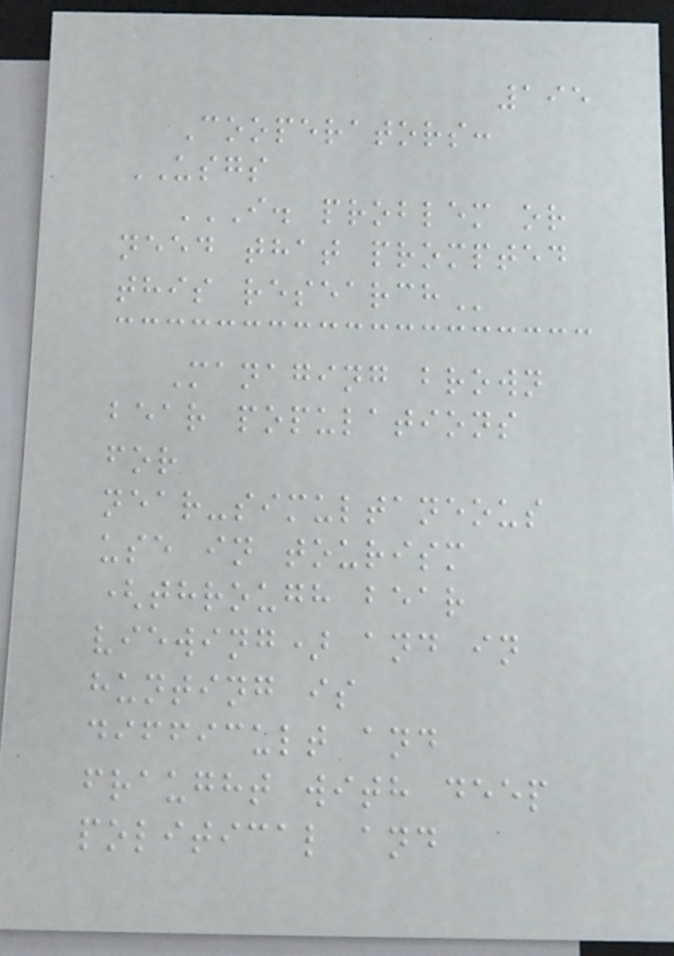195
Cooperators:
USGS
I. PROBLEM OR
NEED THAT PROMPTED
THIS RESEARCH
Managing brown
bear populations
for
near-simultaneous
use in tourism
(through bear
viewing) and in
hunting is
difficult and
fraught with deep
political and
